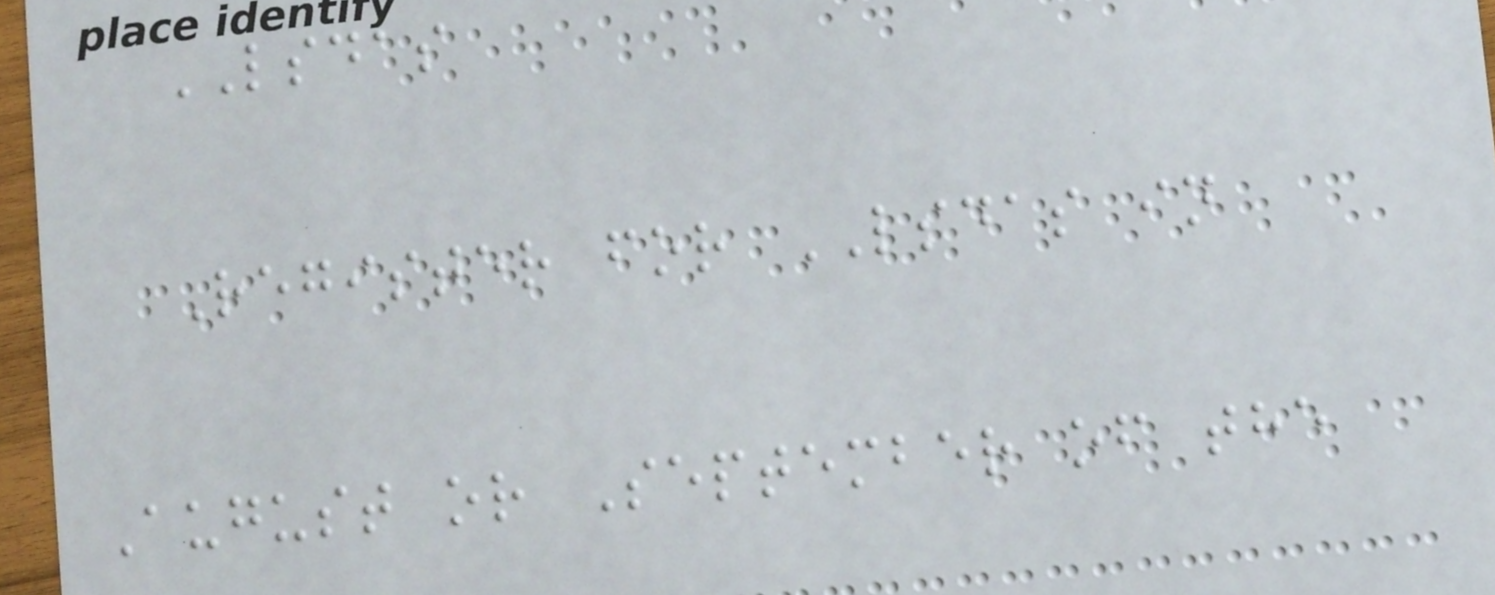LSDAS
Register for LSDAS in
August or September of the
